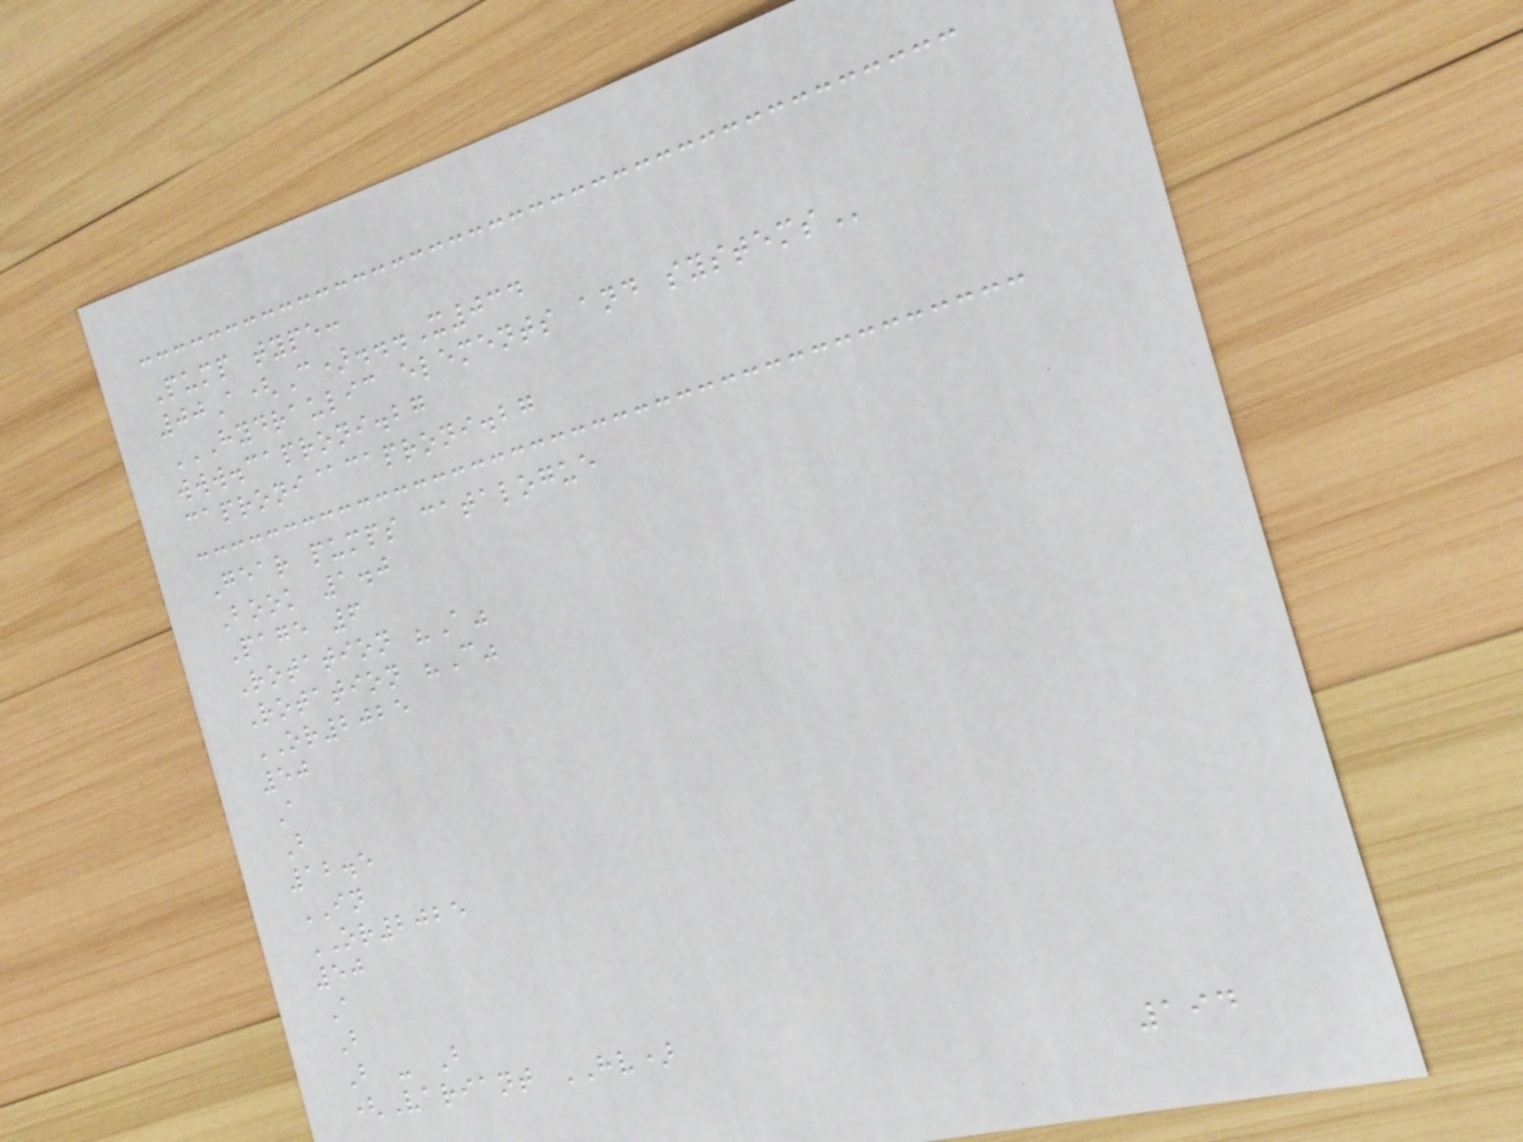Pump type:
00A(C)...X034
HYDRAULIC ELEMENTS AND SYSTEMS
www.caproni.bg
caproni@caproni.bg
Gear pumps catalogue
Book 1.0
Page 6
Rotation "A"
Rotation "C"
OR2025
50
A
B
12.5
IN
OR2025
50
A
B
B - B
(Variant HV)
194
